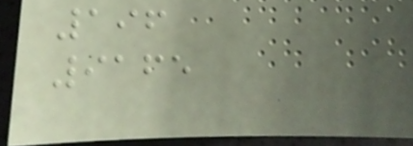196
9165
